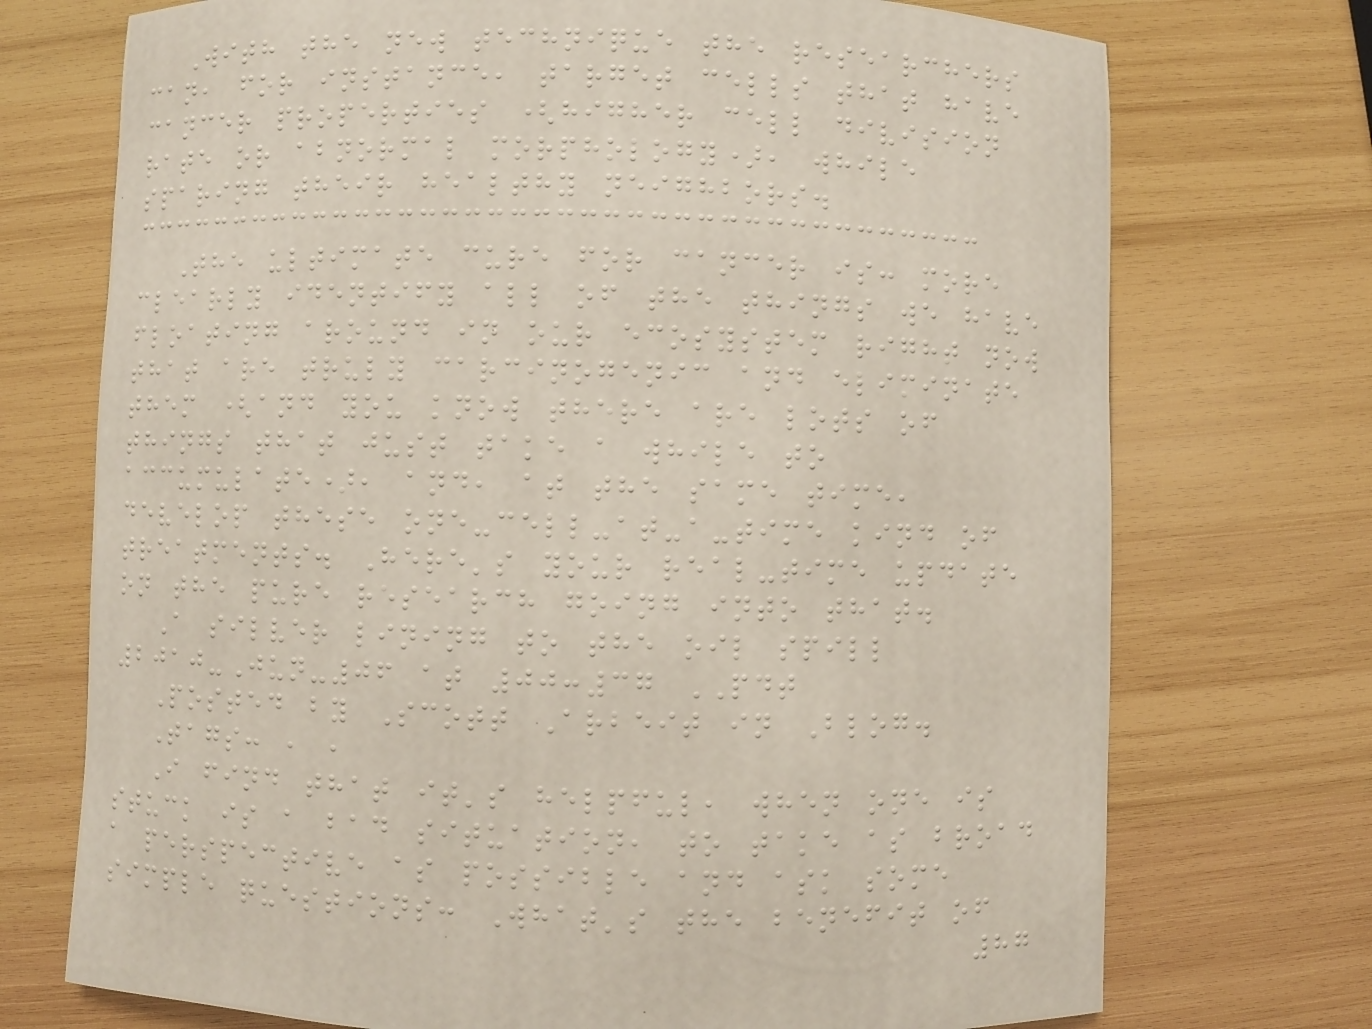With the new technique the researchers
can, for instance, target cells that have
cancer properties (higher cell division
rate or abnormal morphology), while
sparing their healthy neighbors.
The ultimate cure for cancer is: more
clearly identify all of the things we have
floating around in our ecosystem right now
that are truly carcinogenic and eliminate
them (and you know there are lots of
things that just take a while to
accumulate), and, at the same time,
develop these one-cell-at-a-time kind of
treatments. Here's your real-time update
on the pure research going into that.
A silver lining to the oil spill
2010-Jun-06 at 00:37 PDT
Posted by Scott Arbeit in Blog.
Tags: , ,
I find that it's helpful, when one is
stuck is a bad situation, to take as broad
a perspective as possible and ask some
simple questions: What's the benefit of
87
